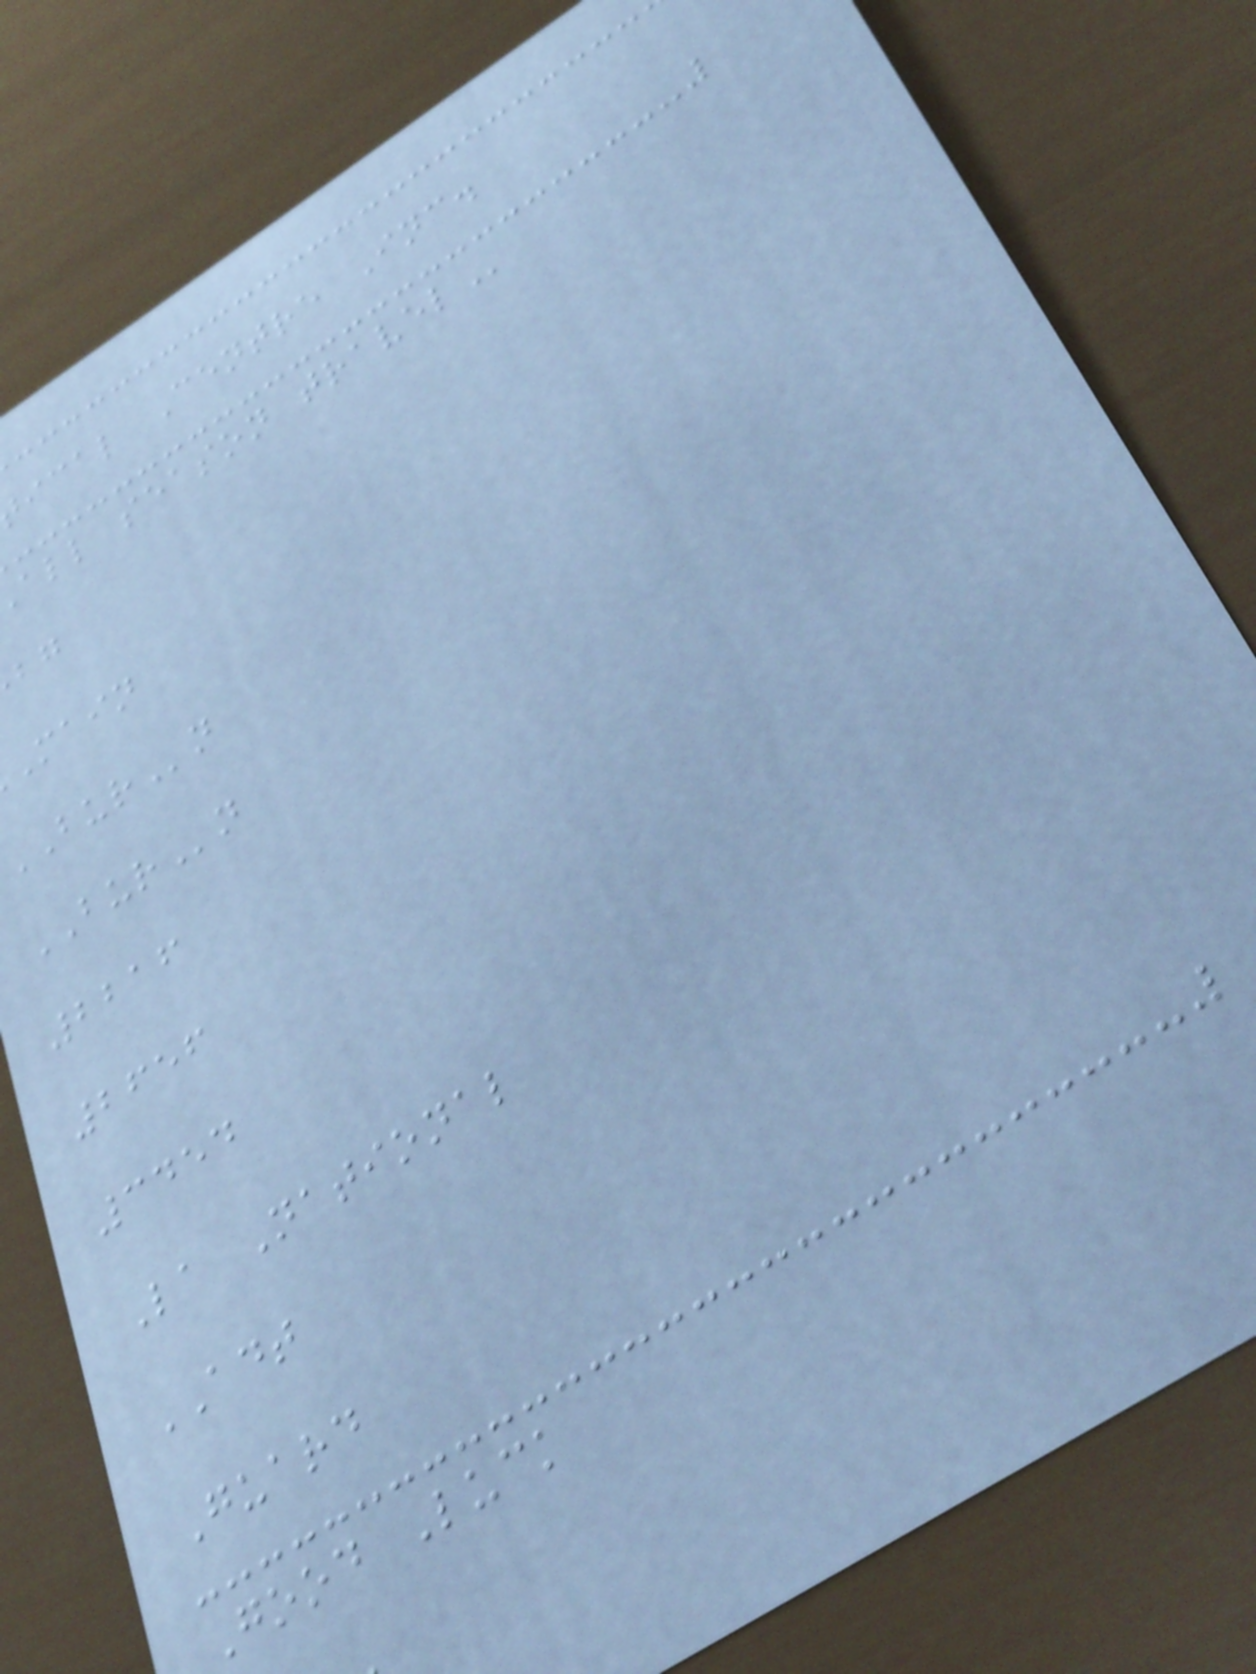ical Centre Inc.
all season
main
BURn
BURn
2216
2656
3454
La National
ADT
Guard
Good Luck
